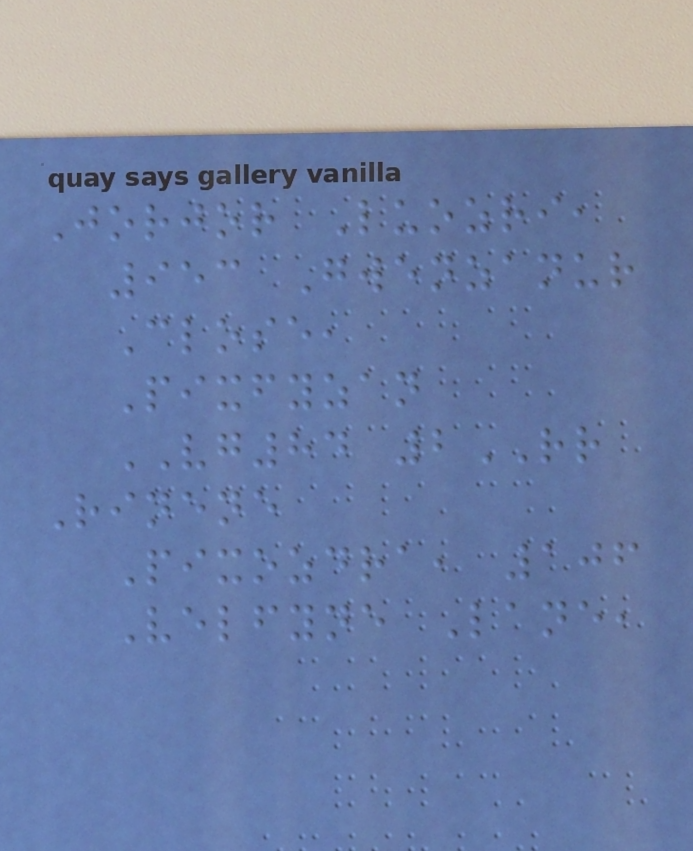Jorjor Luozri,
953 Gwenzanur
Close,
Pixfyzan
VG84 2RR
Rinene
Pixozdra, 106
Velfyne Lane,
